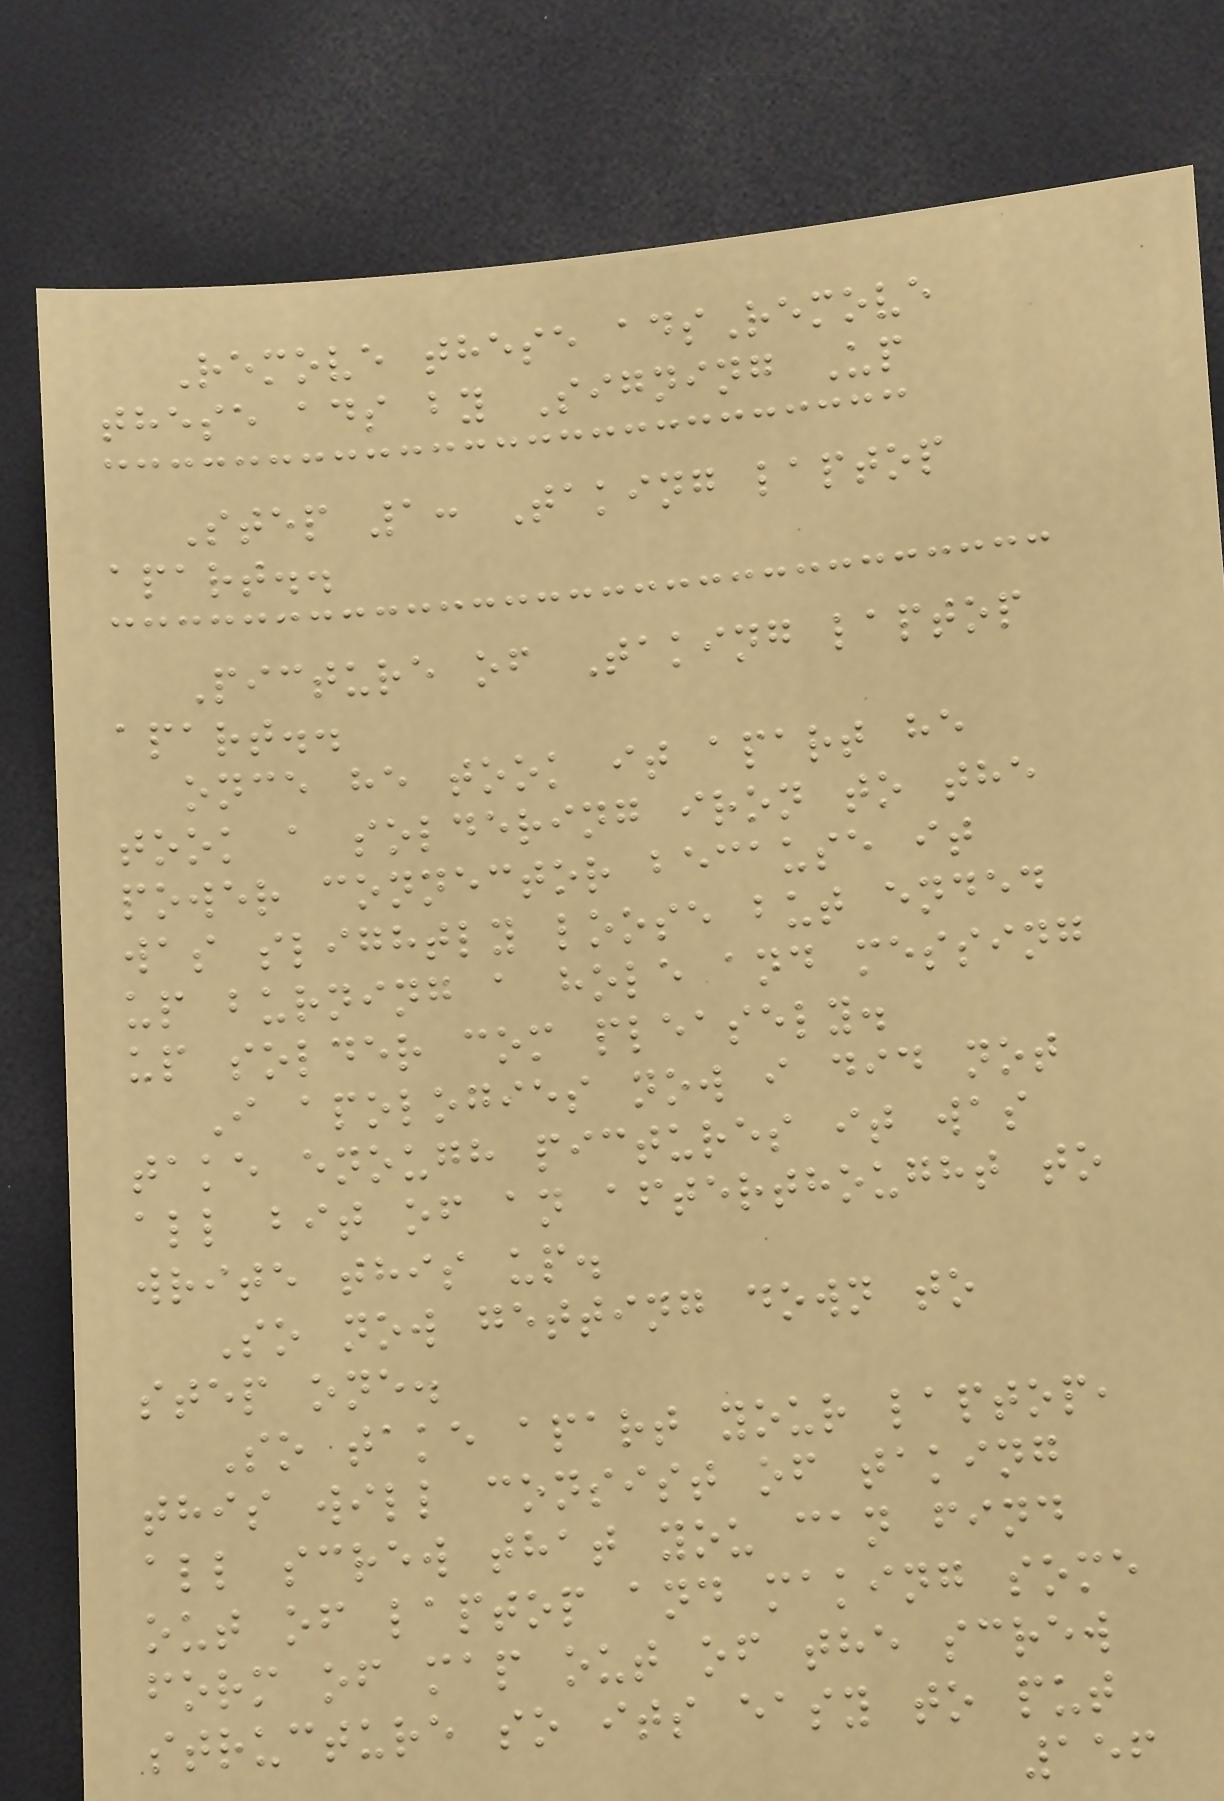Remove these adsRemove
these ads by Signing Up
Step 1: Taking laptop
apart..
Picture of Taking laptop
apart..
once he took it apart he
took a soldering iron to the
power connector because it
was slightly loose but ended
up burning a hole and messing
up solder com pleasely.
I apologies now i did not
take enough pictures it was
all bit of an afterthought to
write this up.
So now getting down to
step one.
So take apart your laptop,
this will consist of taking
all screw that you can find
out of laptop and making some
form of map out of the screw
structure so its easy to put
156
